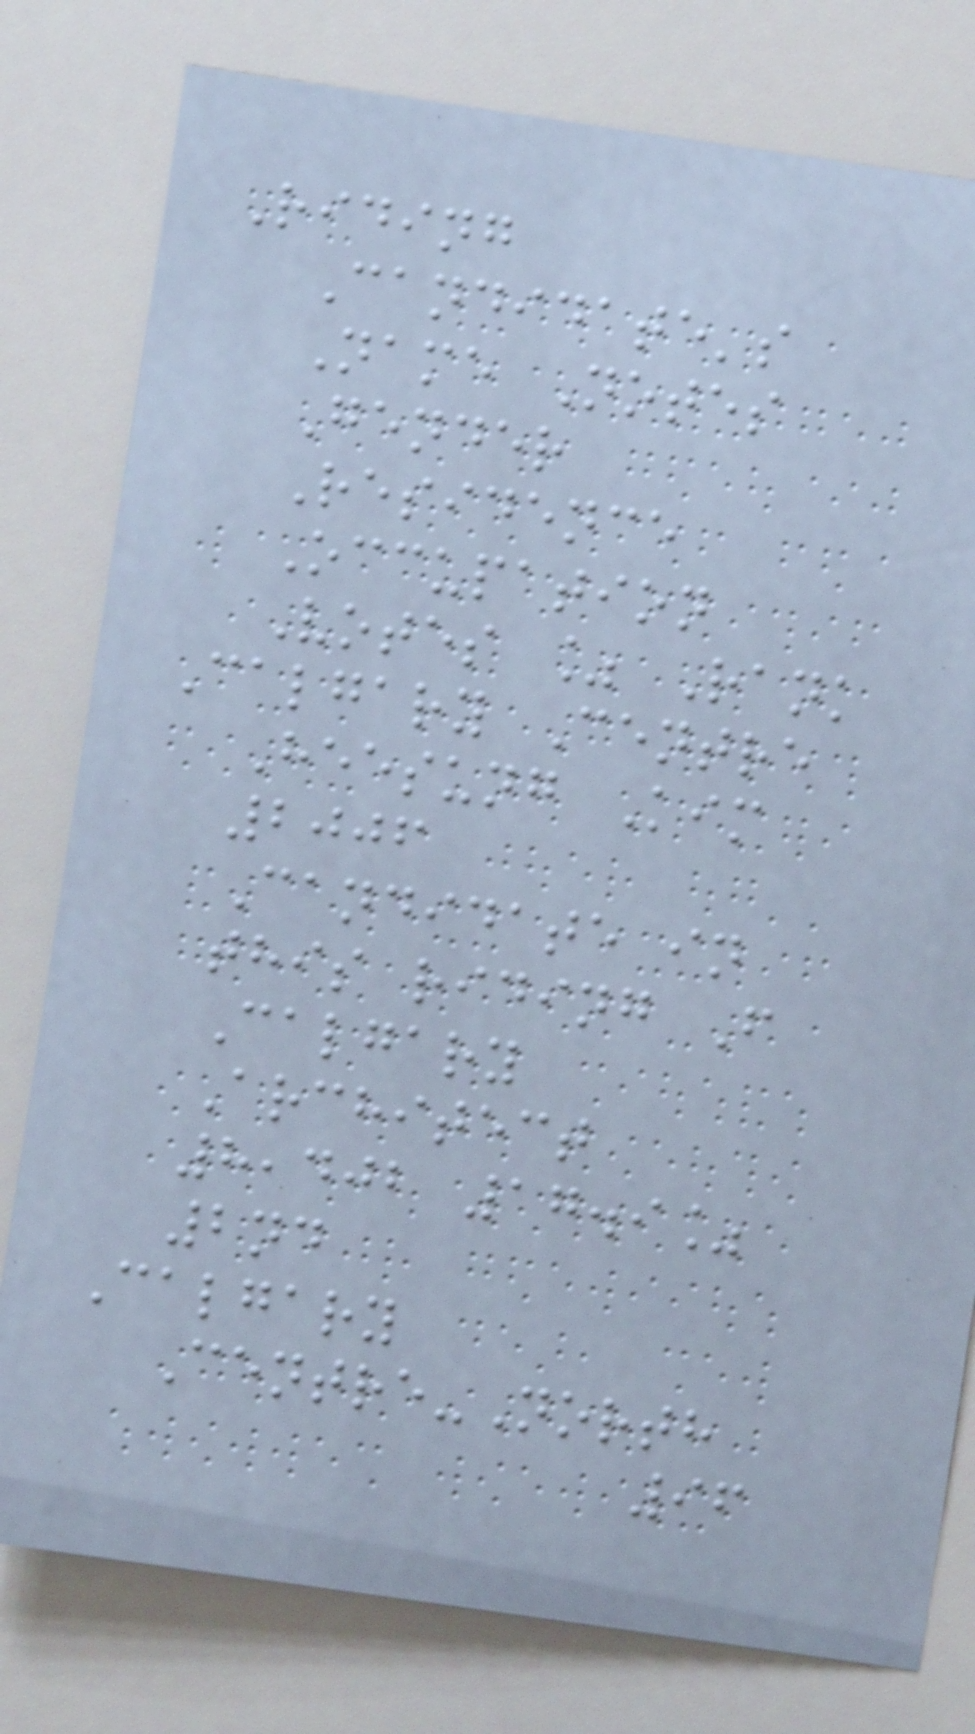Riding
Candidate's
Name Notes
Gender
Residence
Occupation
Votes % Rank
Calgary Centre
Heesung Kim
2006
Candidate in
this riding F
Calgary
Architect
8,402 17.9%
2nd
Calgary
Centre-North
96
